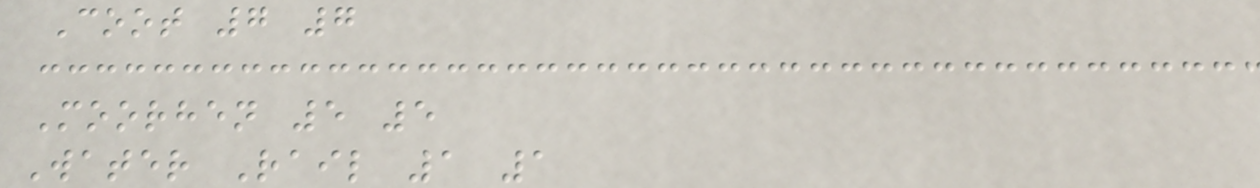Coot 7 7
Moorhen 5 5
Water Rail 1 1
